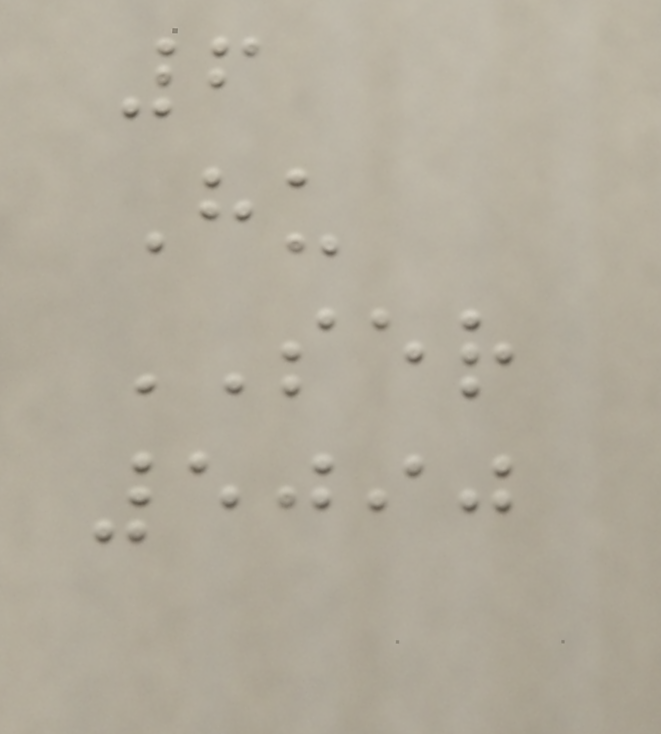6
Hu
SER
5090
